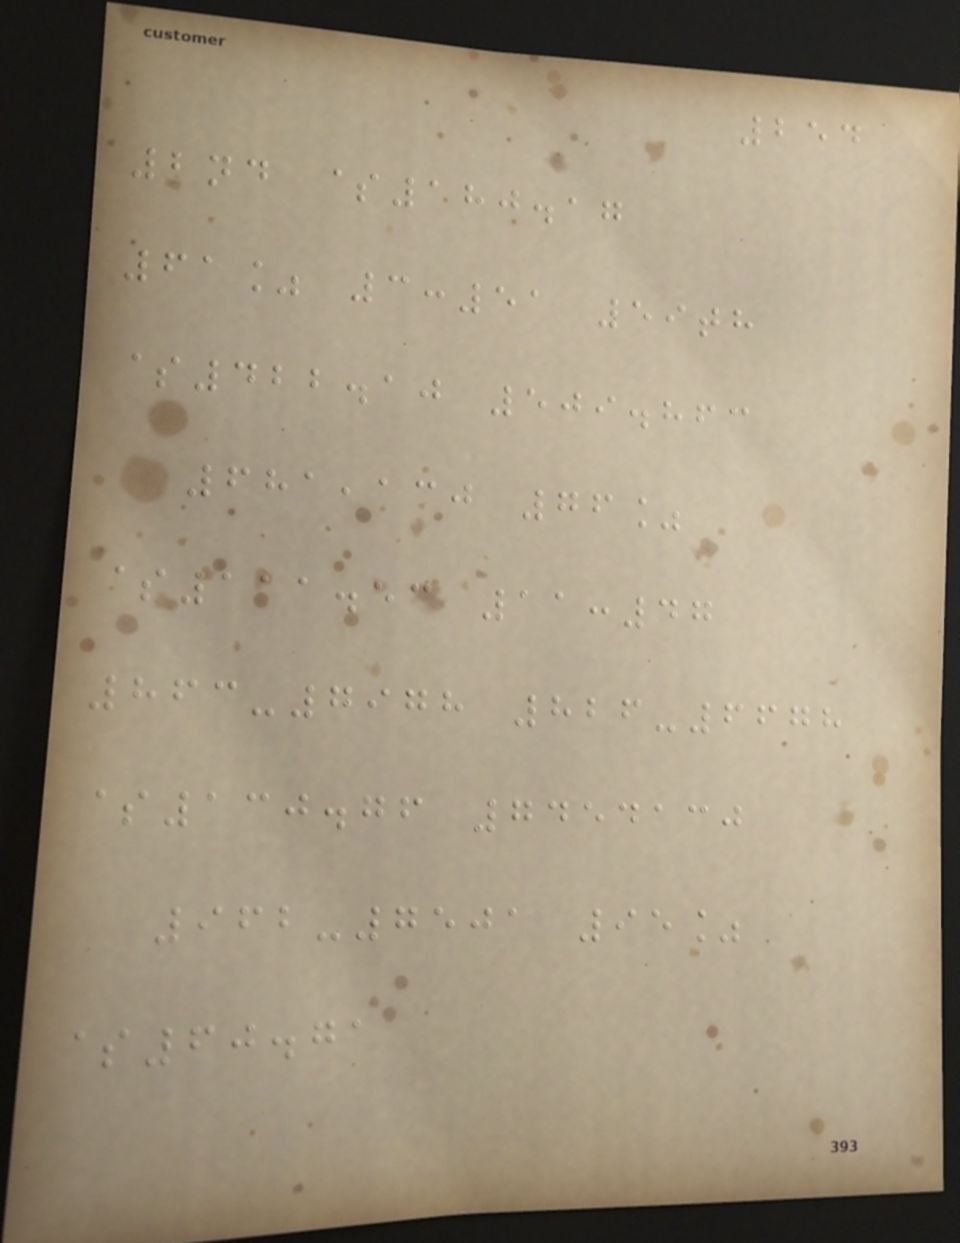254
2nd $180.17
61% 3:51 59th
$422.10 509.863
681,130 76%
$111.53 11:47
863-7978 826-6678
$130.76 7454130
962-7501 95%
$60.71
